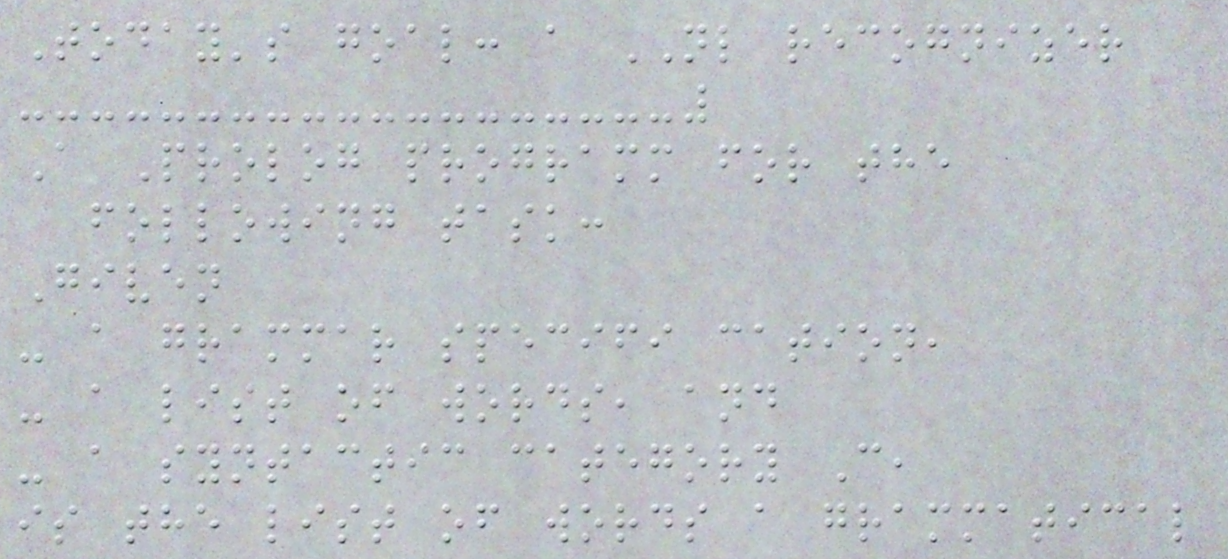Today's goal: a NL recognizer
A Prolog programm for the
following task:
Given
- a grammar specifi cation,
- a list of words, and
- a syntactic category C,
is the list of words a grammatical
